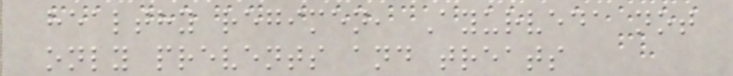healthy regimen, Ayurveda not
only prevents and treats
